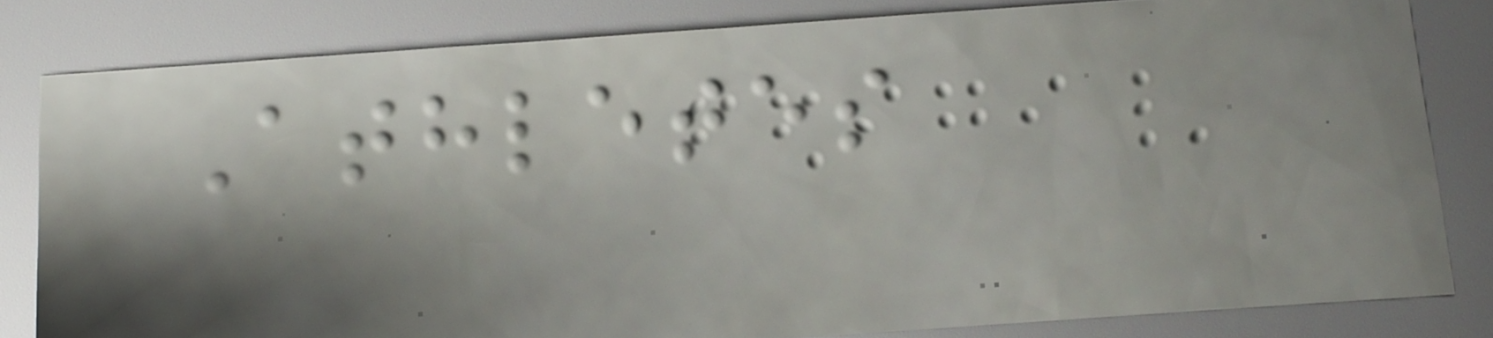Athletes
